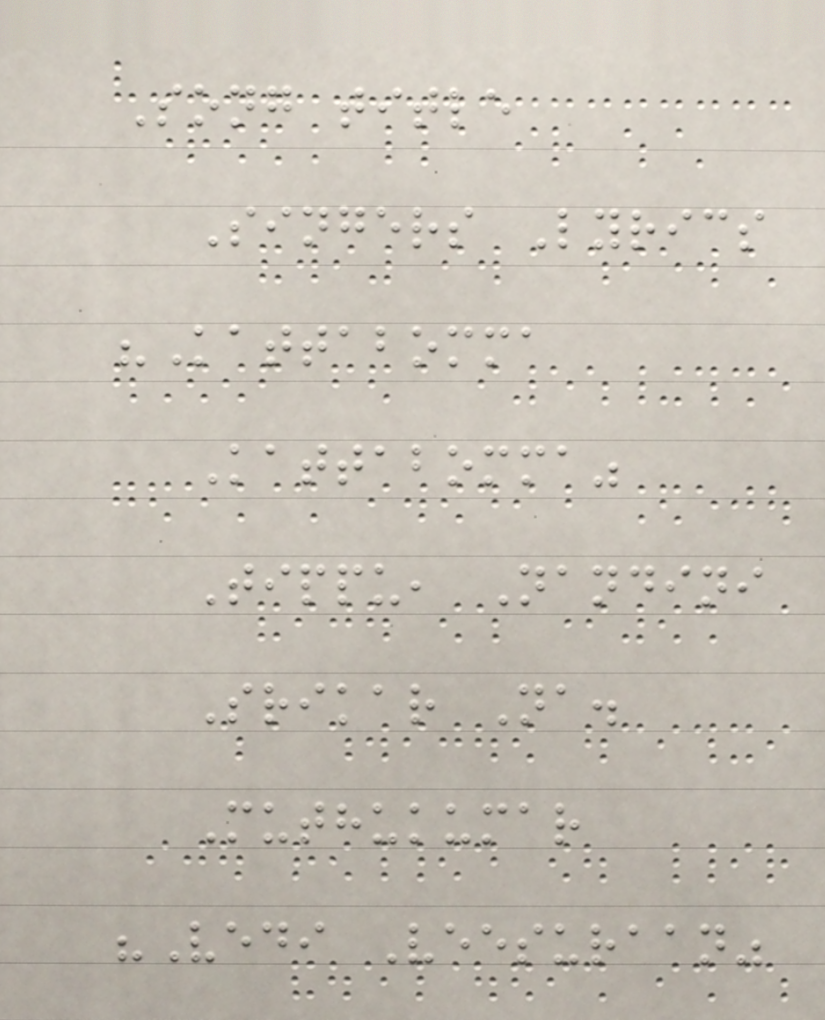Song title
Singers Lyrics
"Kattabomma
Kattabomma"
Tippu, Nandini
Srikar Na.
Muthukumar
"Vedi Veesuraan"
